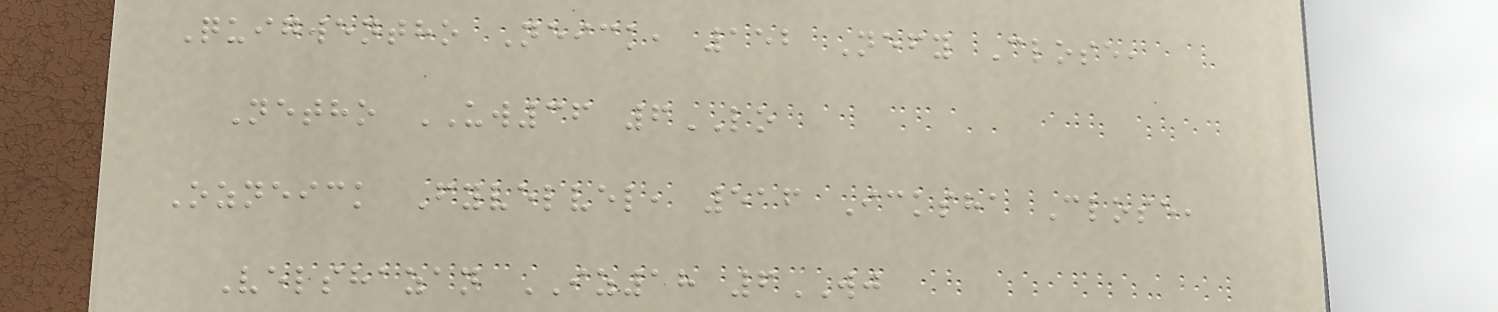Quigwentho Neick, 152 Nefy Close,
Netho UW36 6LO
Ozneick Fyvelvel, 516 Icksha Close,
Velshazan IZ18 6WJ
